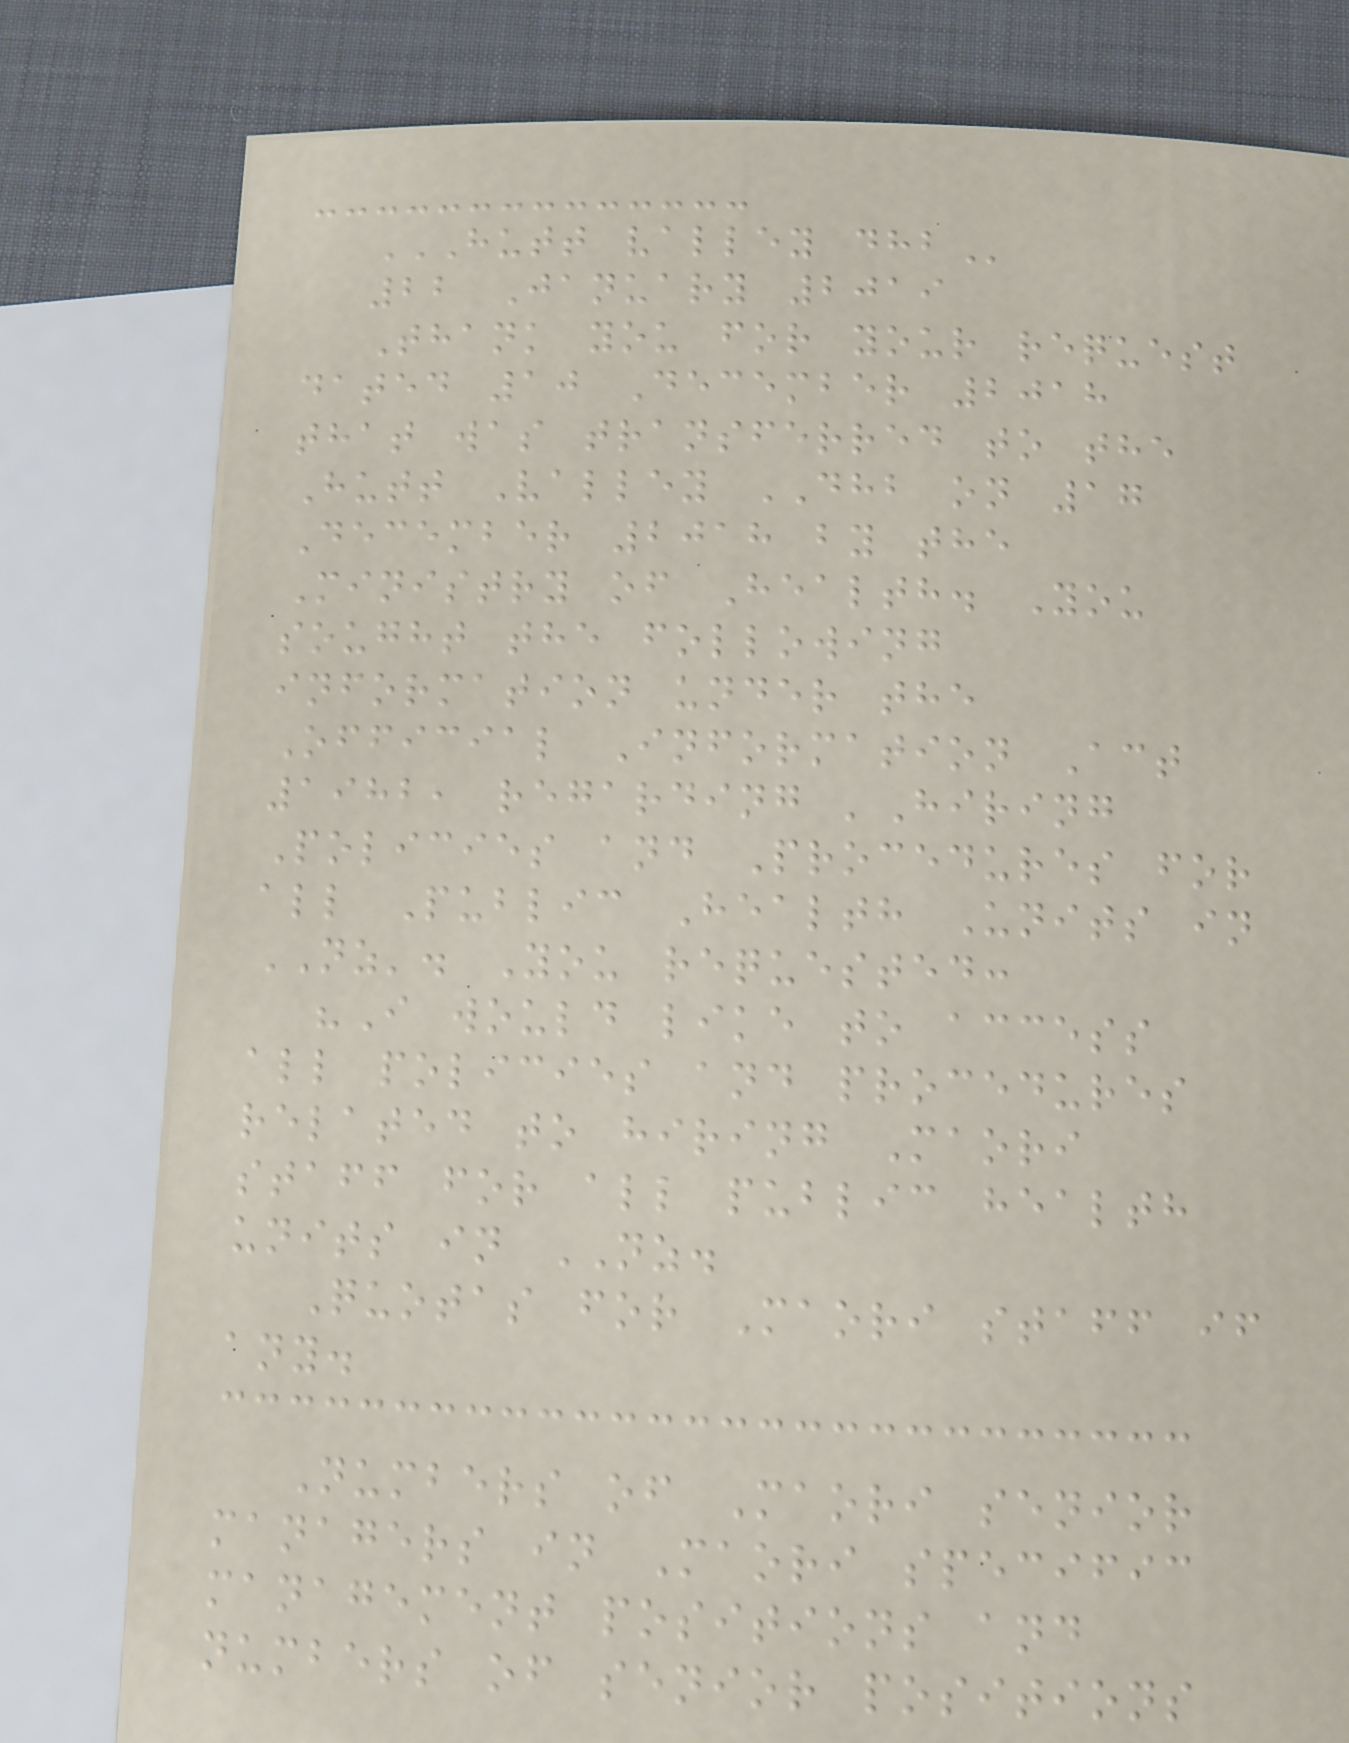HUTT VALLEY DHB
22 January 2019
Thank you for your request
dated 10 December 2018
that was transferred to the
Hutt Valley DHB on 17
December 2018 by the
Ministry of Health. You
sought the following
information under the
Official Information Act
1982, regarding 'Hiring
Policies and Procedures for
all Public Health Units in
NZ'. You requested:
"I would like to access
all policies and procedures
related to hiring Maori
staff for all public health
units in NZ.
Quotas for Maori staff if
any.
Numbers of Maori senior
managers in Maori specific
management positions and
numbers of senior positions
